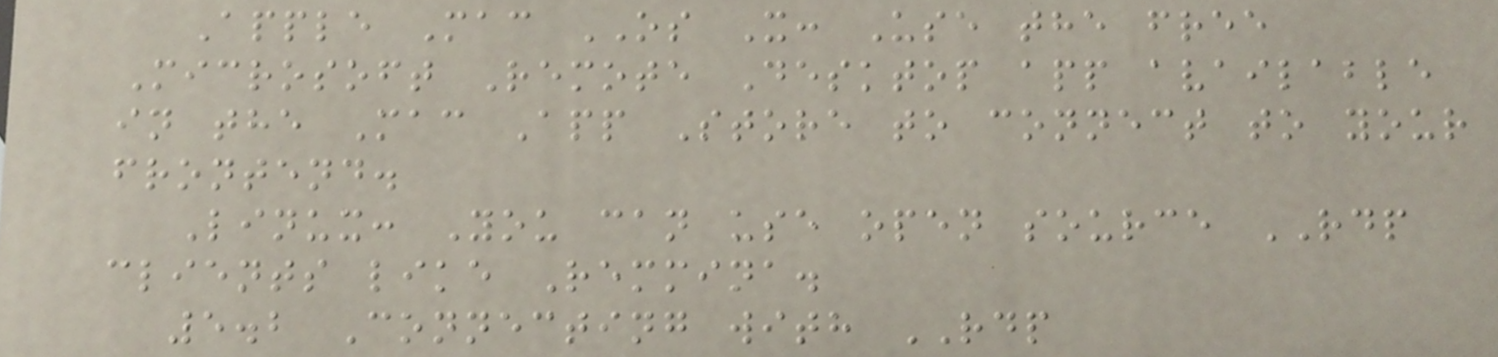Apple Mac OS X: Use the free
Microsoft Remote Desktop app available
in the Mac App Store to connect to your
frontend.
Linux: You can use open source RDP
clients like Remmina.
5.2 Connecting with RDP
